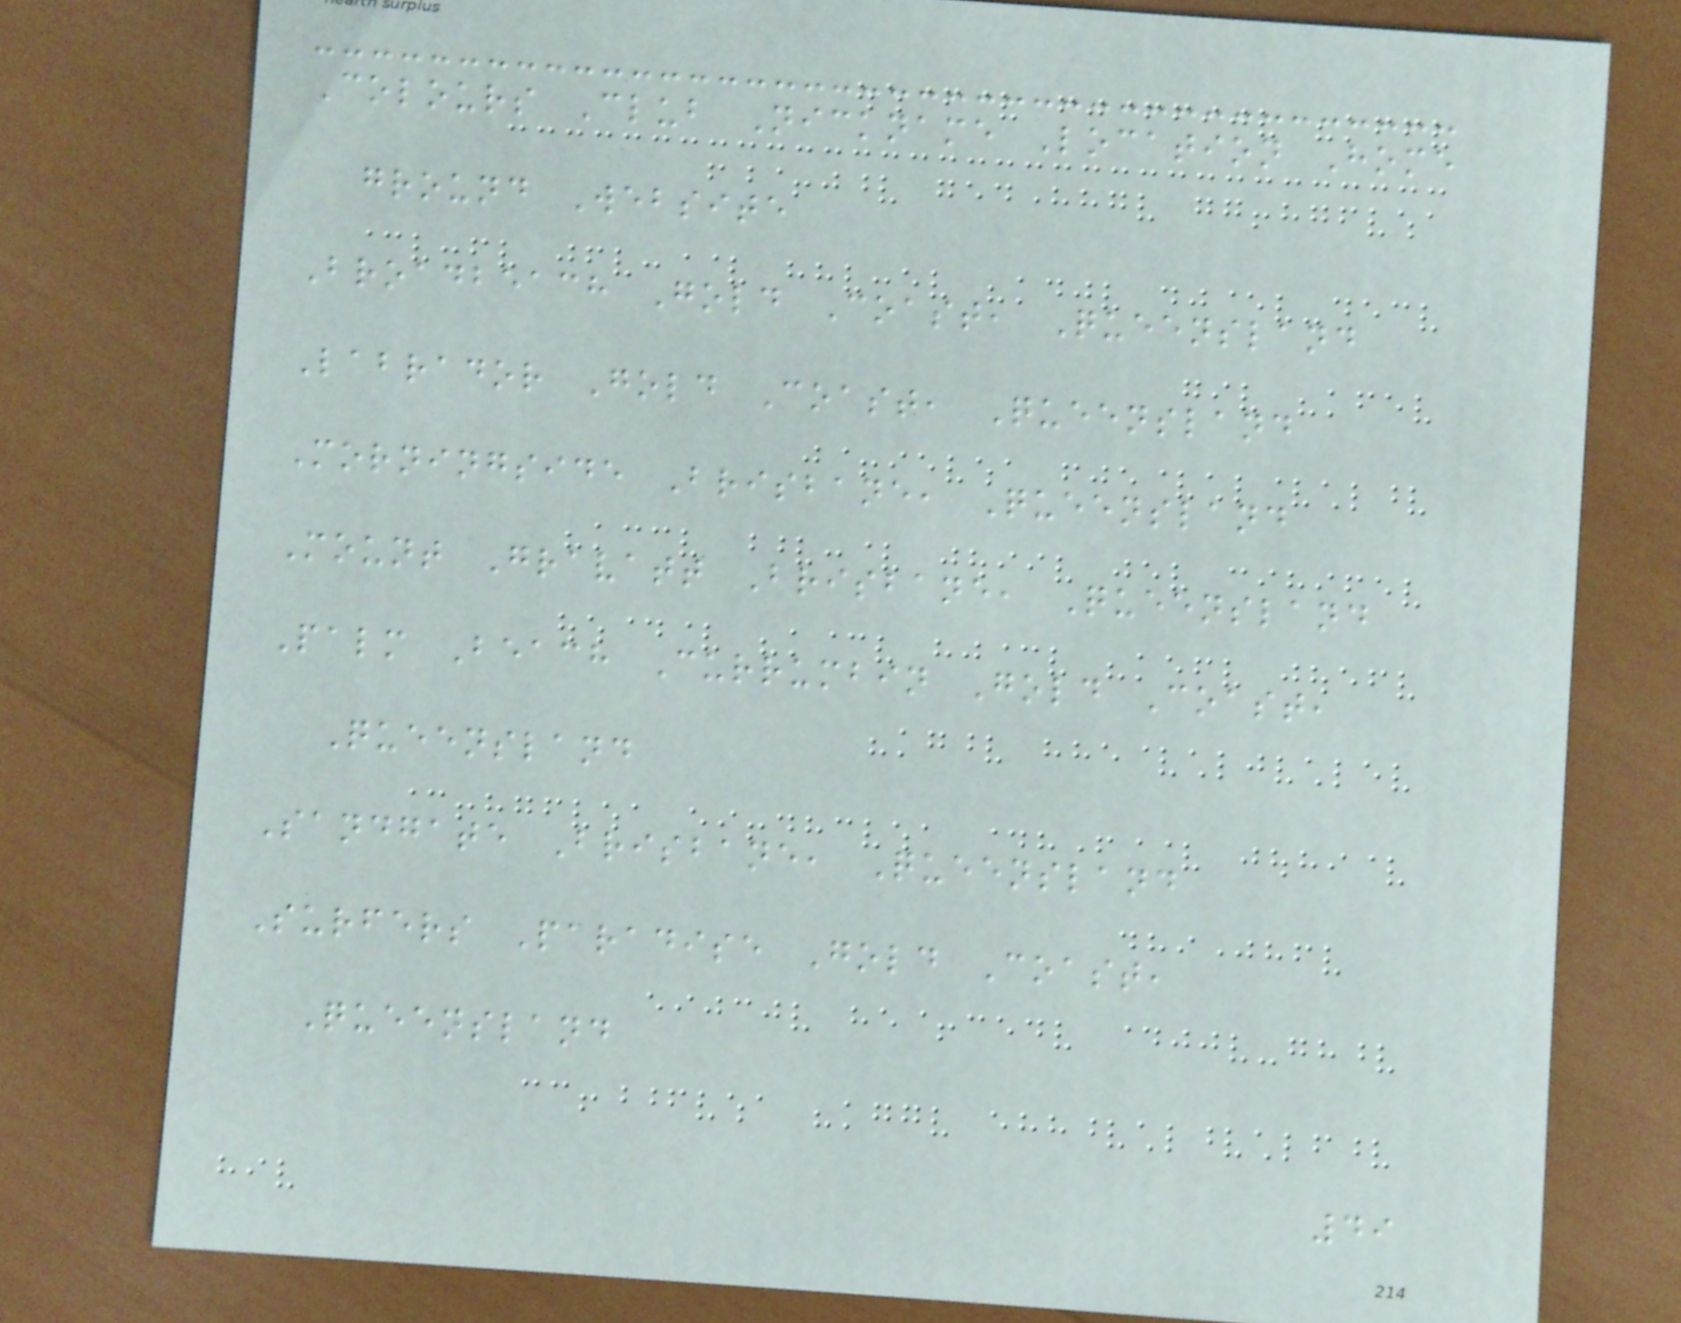Colours Club Nickname Location Home
ground Website
Broadbeach Gold Coast, Queensland
Labrador Gold Coast, Queensland
Morningside Brisbane, Queensland
Mount Gravatt Brisbane, Queensland
Palm Beach Currumbin Gold Coast,
Queensland
Sandgate Brisbane, Queensland
Surfers Paradise Gold Coast,
Queensland
49
